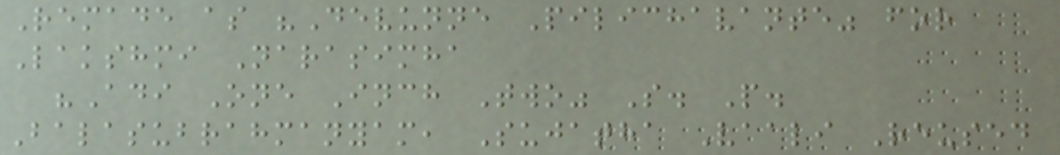Remade as "Devunne Pilichavante" for
Lakshmi Narasimha
"Adi One Inch Two" S. P.
Balasubrahmanyam, Sujatha Vaali Reused
